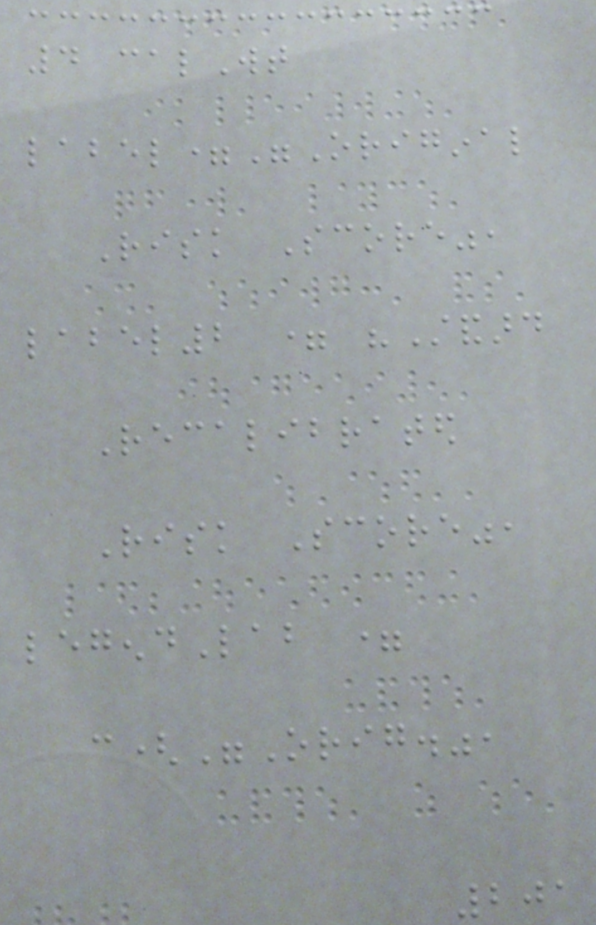4 calWt
label="Original
Risk Score",
label2 = "Standard
Recalibrated
Risk Score",
legendLab =
c("Orig.",
201
